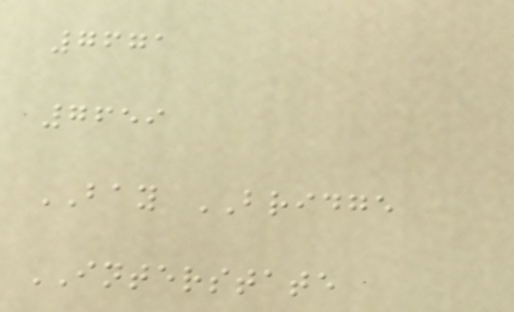7671
7659
BAY BRIDGE
INTERSTATE
